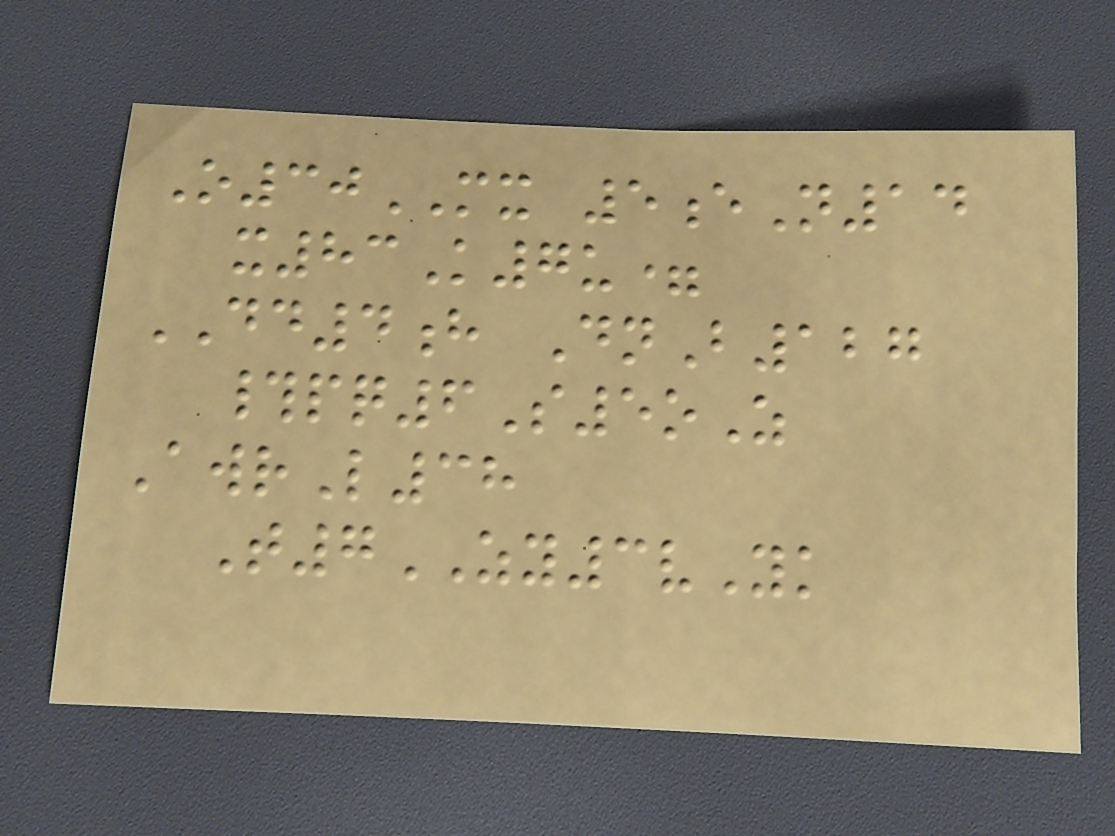O30MX 5eN14
x83K7u=
DD4h DnB127
#pq6S5oZ
AwrL38
T7ZY3vYk
